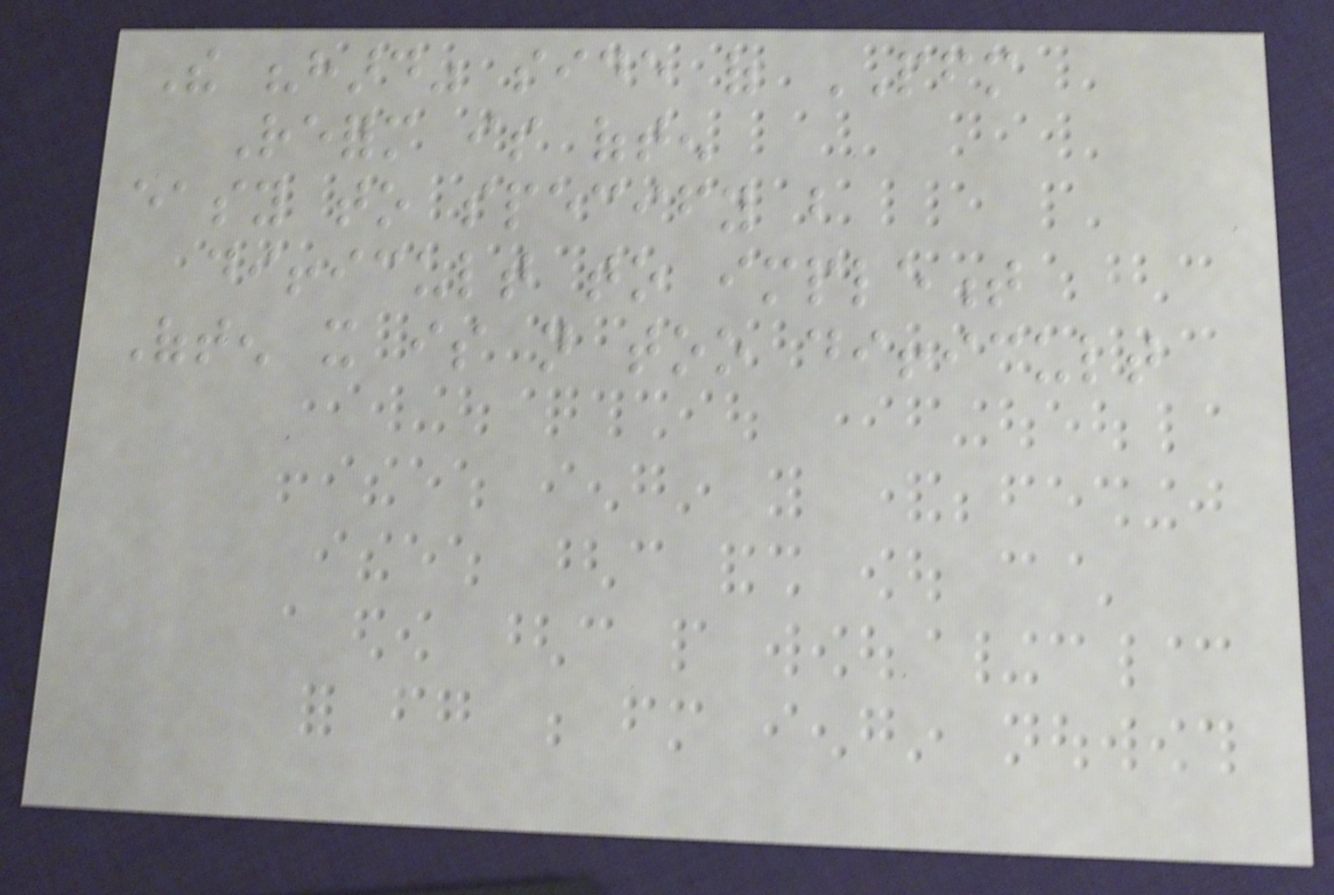The "hard" side of PFM
Reform is often
easy to specify but
difficult to implement
Often it is not too difficult
